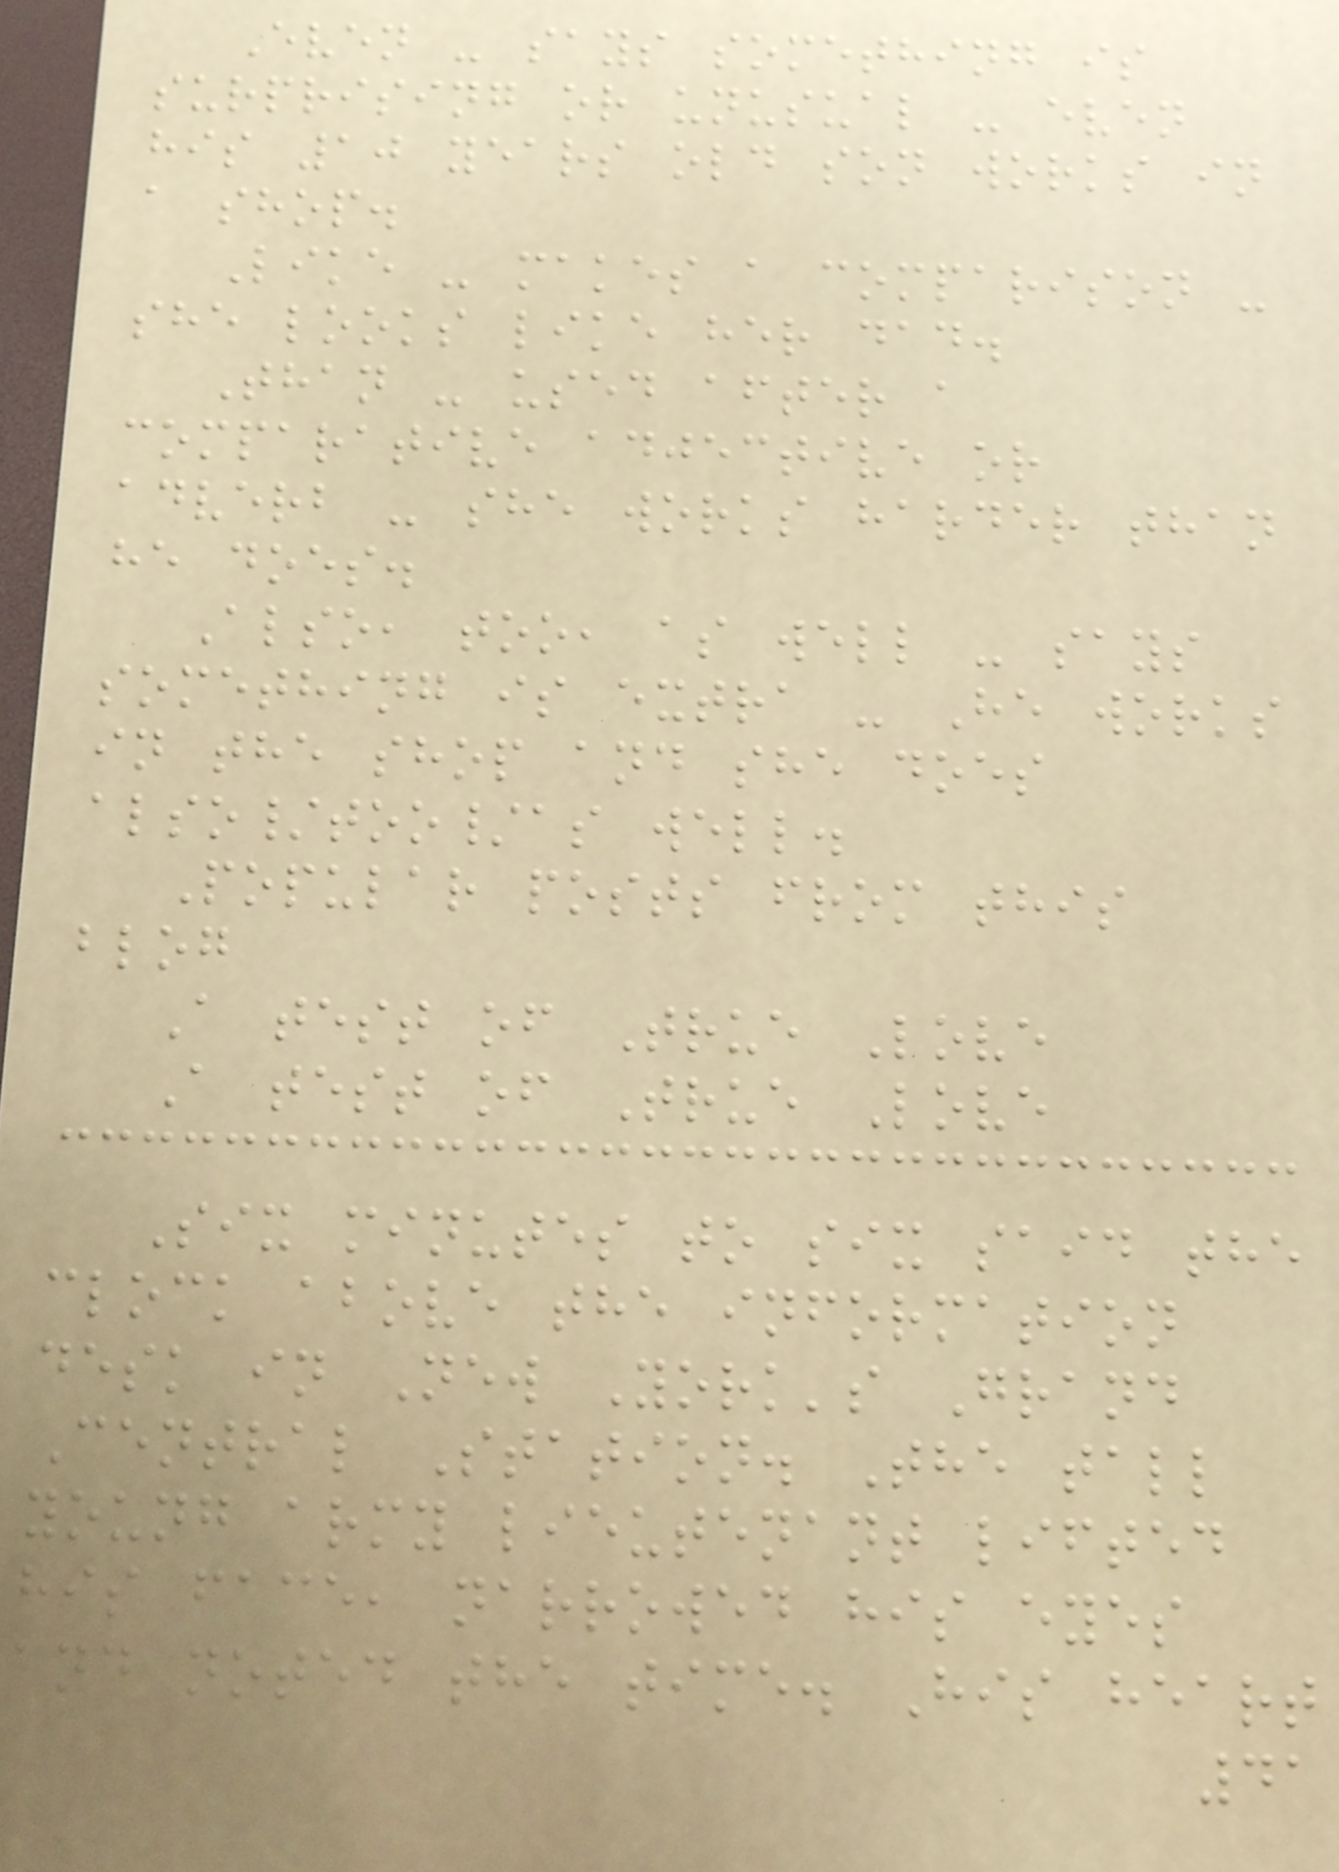Even - says something is
surprising or unusual - even
his 10 years old son works in
a shop.
Like - makes a comparison -
she looks like her dad.
Than - used after a
comparative adjective or
adverb - she works harder than
he does.
Also, too, as well - says
something is extra - He works
in the shop and she does
also/too/as well.
Popular posts from this
blog
A test of True Love
A test of True Love
Six minutes to six said the
clock above the information
desk in New York's Grand
Central Station. The tall
young army lieutenant lifted
his face, narrowed his eyes
and noted the time. His heart
41
